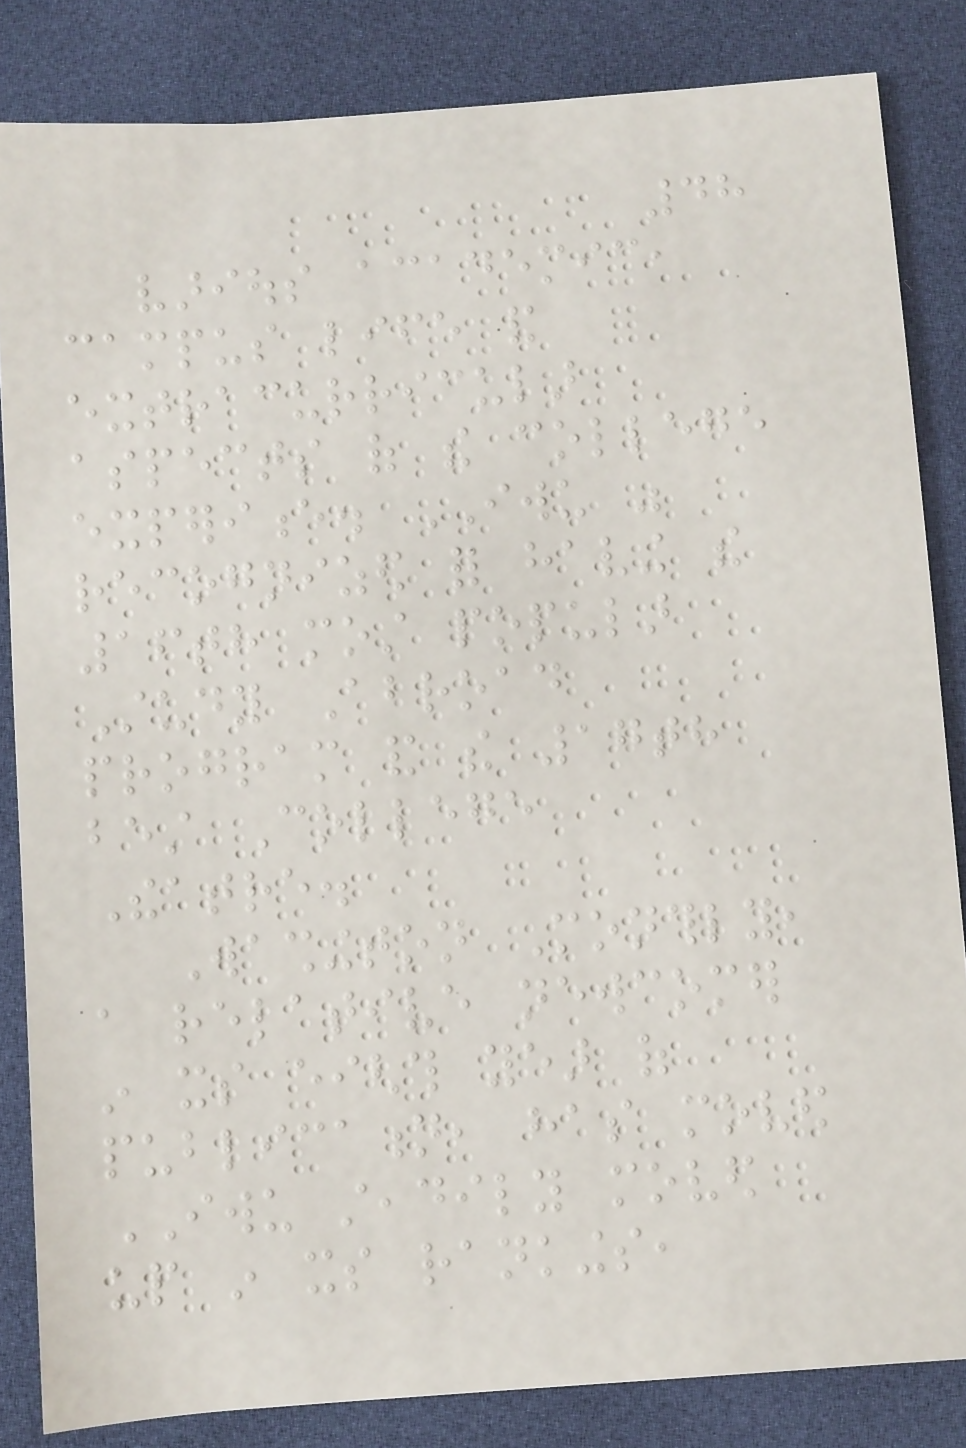48
various academic,
campus life and
extracurricular
aspects of the college
experience. IWU was
recognized for having the
16th most popular
Study Abroad
program and the 17th
best College
Theatre.
Washington Monthly,
a relative newcomer
in its eighth year of
publication, has moved
IWU steadily moved
up in its rankings,
